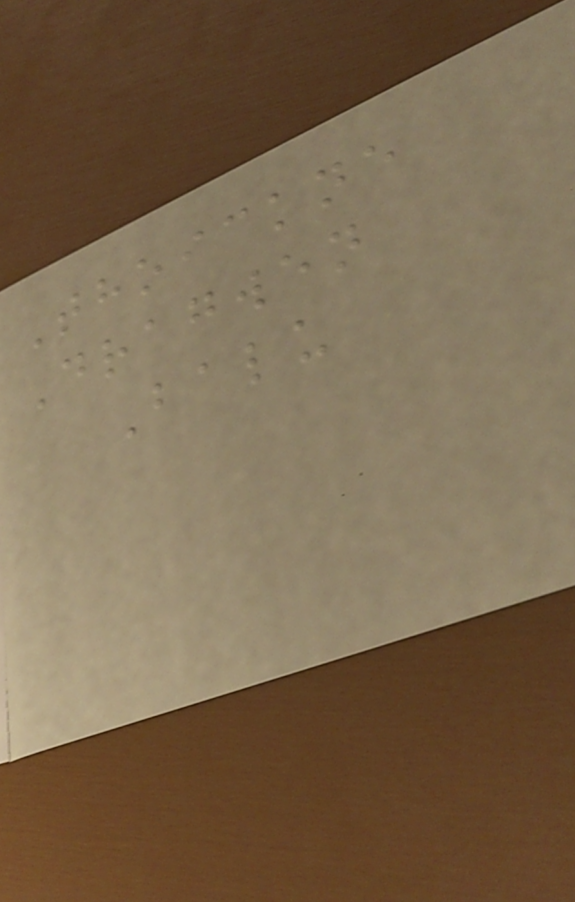Thoickne
Dragwen
Balu
